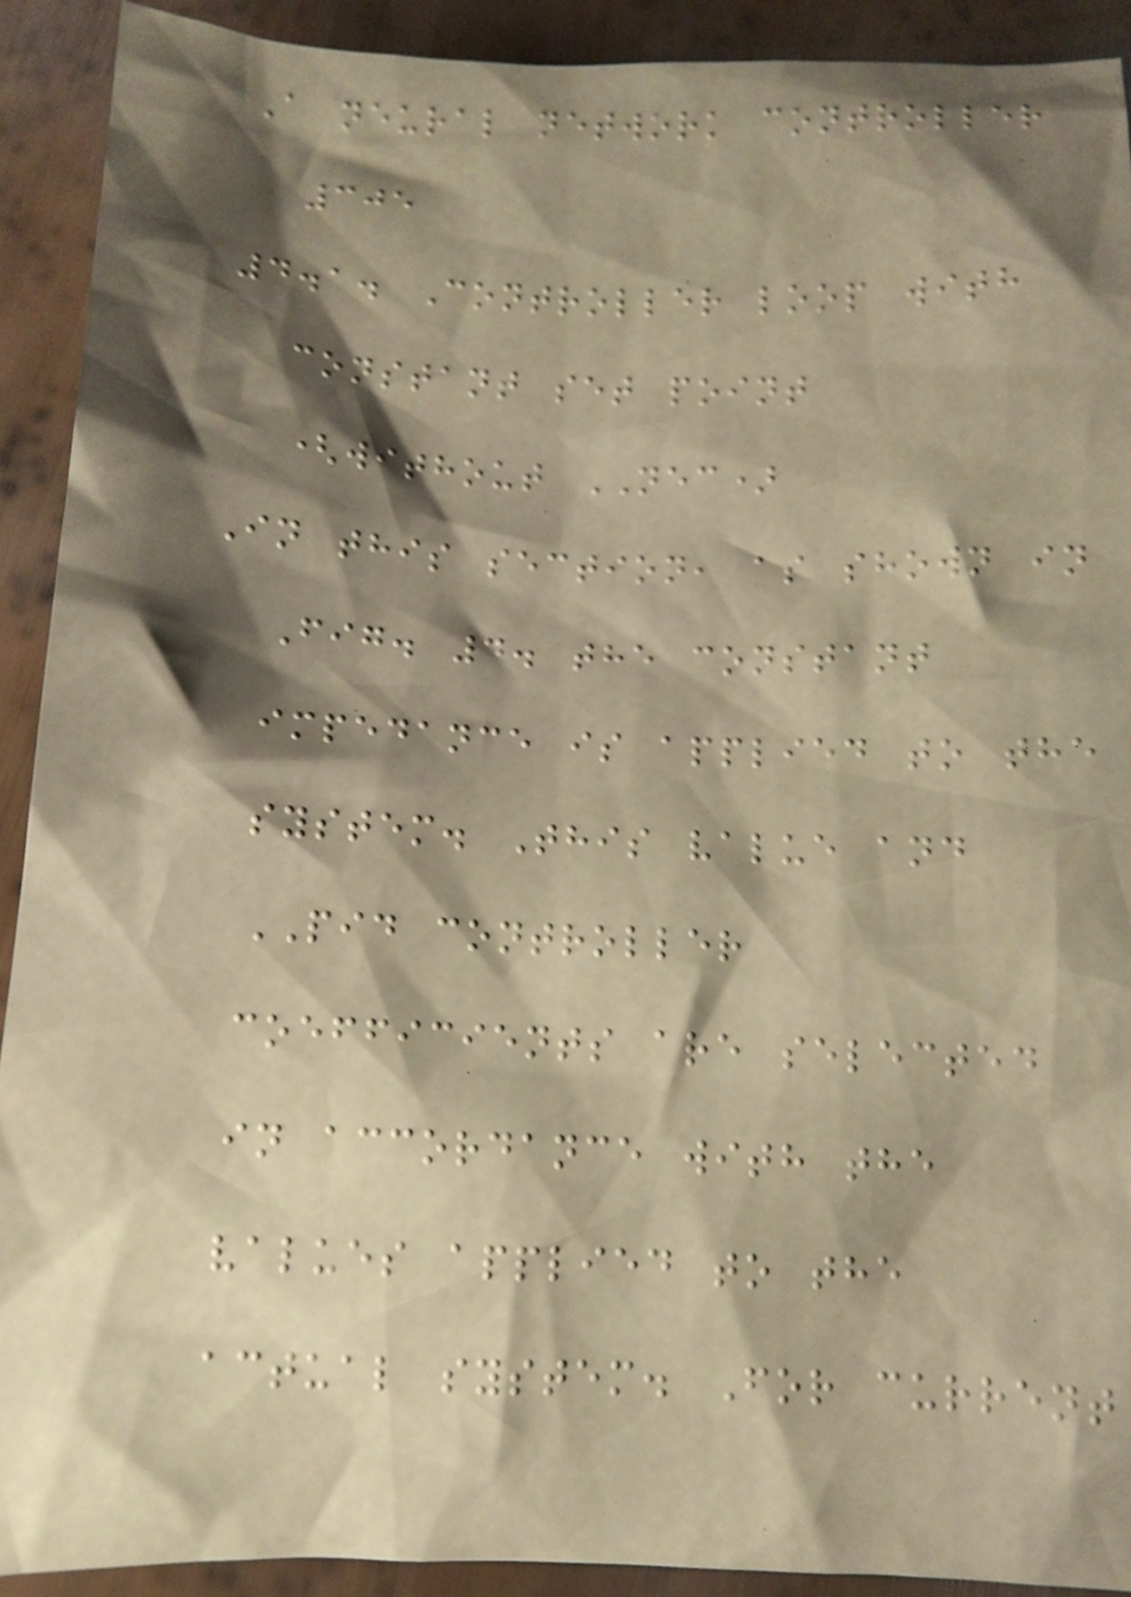A neural network controller
305
4.1. Controller loop with
constant set point
(without NEC)
In this section, as shown in
Fig. 4. the constant
impedance is applied to the
system. This value and
PID controller
coefficients are selected
in accordance with the
values applied to the
actual system. For current
